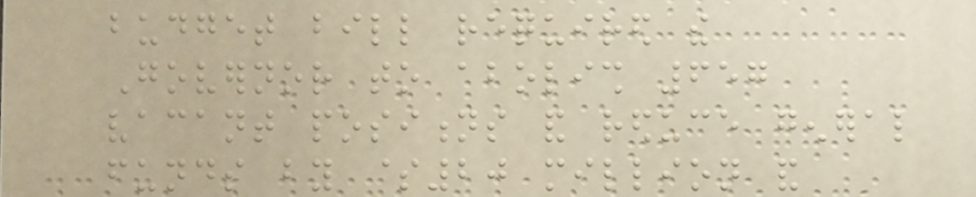budget bill required the
Governor to abolish 657
vacant positions and reduce general
funds by $20 million and
